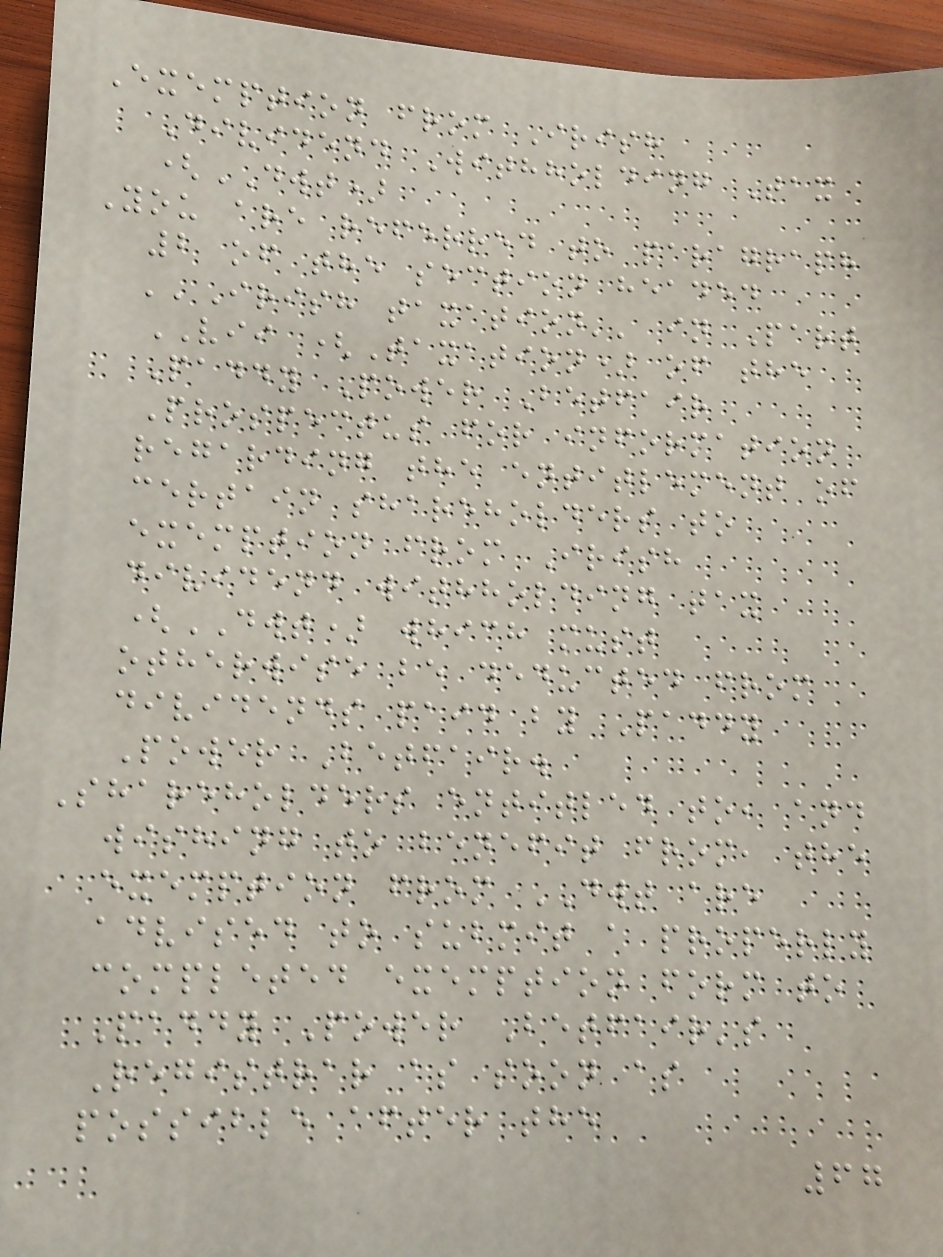Exemption from Irish
Dividend Withholding Tax
(DWT)
You are referred to paragraph
2 of the section headed
''Irish taxation'' in Part
VII (Taxation) of the
Paddy Power Betfair
Prospectus for information
regarding the entitlement of
certain shareholders to
exemption from Irish
dividend withholding tax
(DWT) which must
otherwise be deducted from
dividends paid by Paddy
Power Betfair.
Shareholders entitled to, and
wishing to benefit from, the
exemption from DWT are
advised to submit a properly
completed exemption form to
Paddy Power Betfair's
Registrar as soon as
possible after the
67
